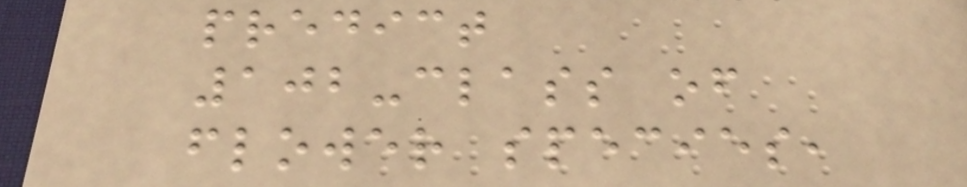predict
102-class of
flower species,
